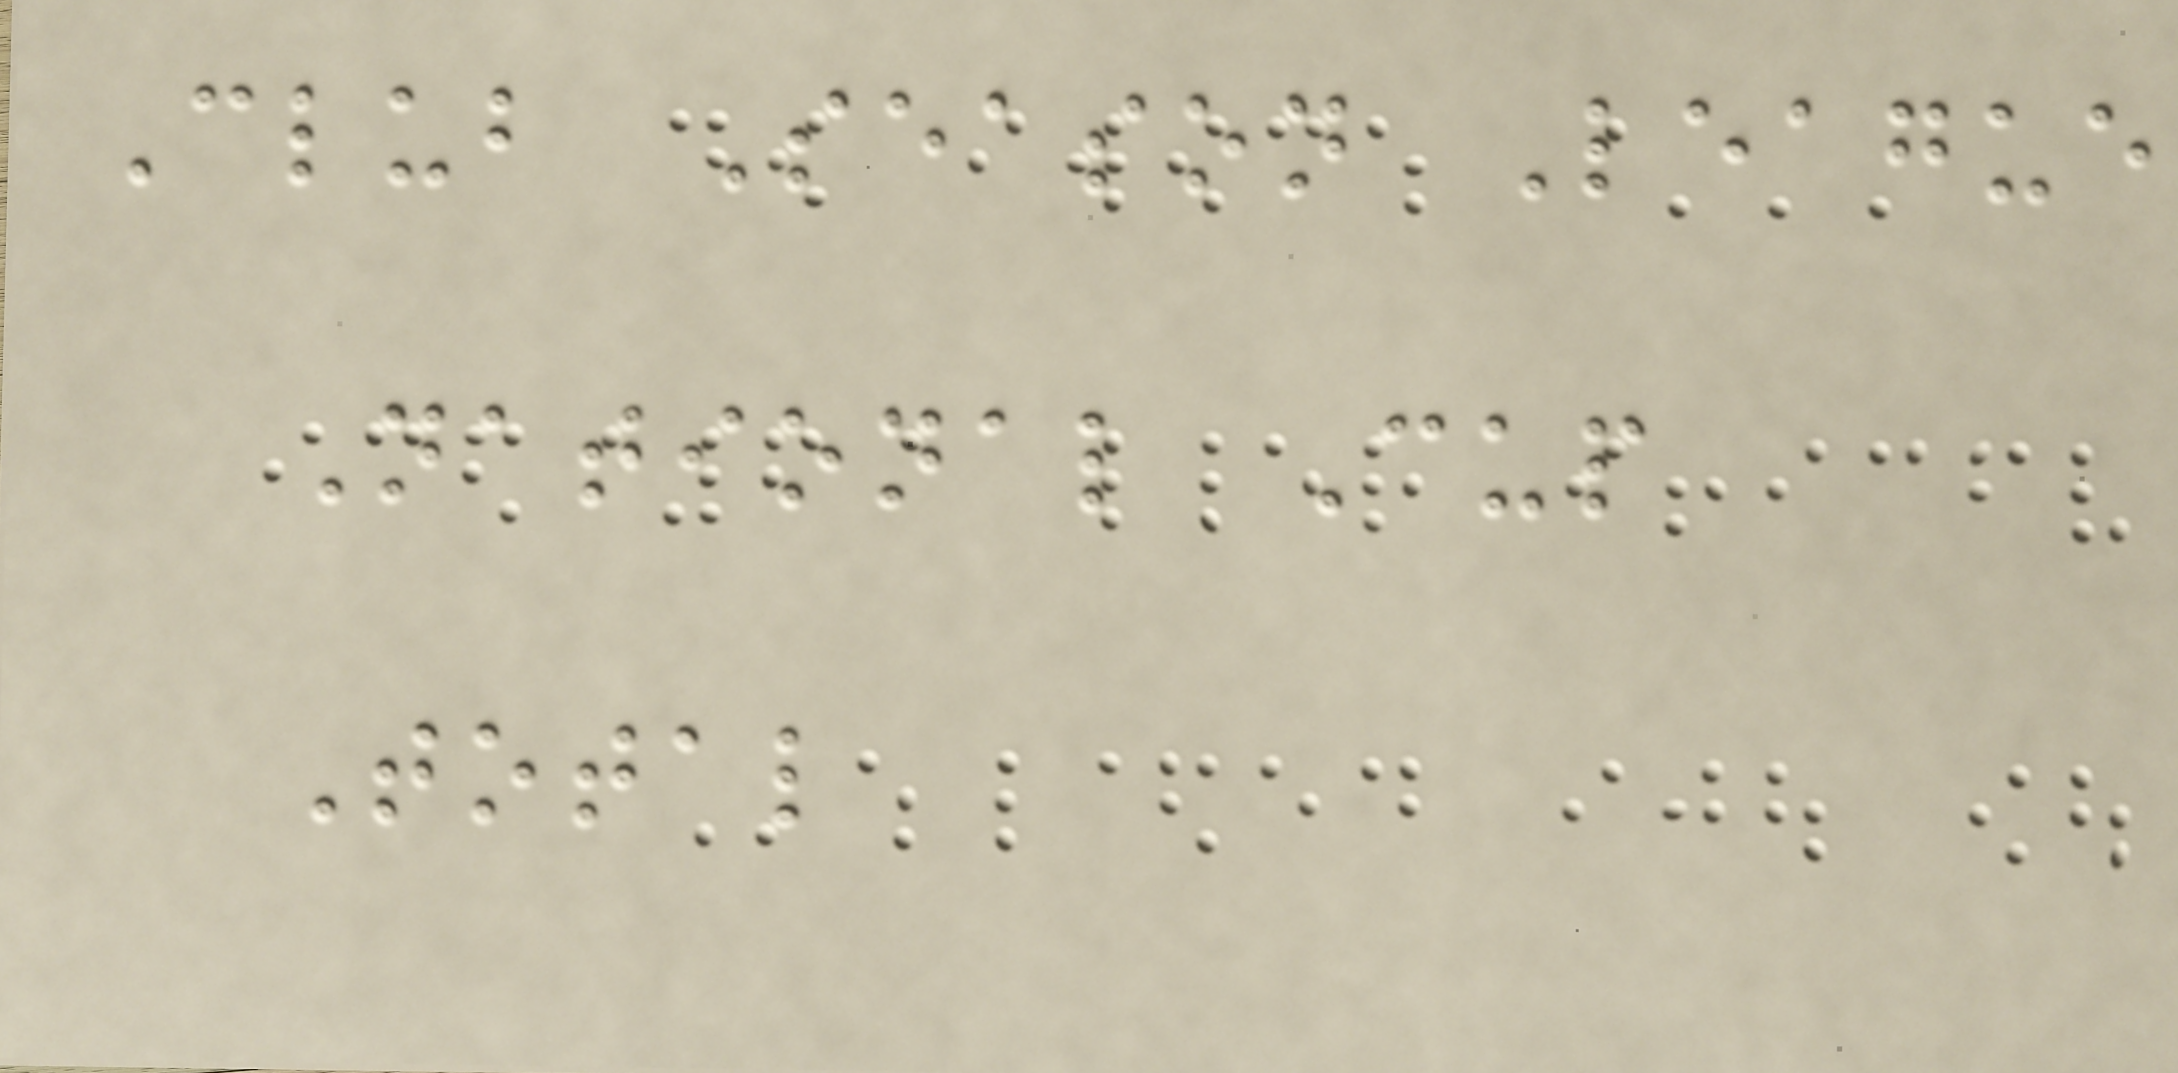Club Season League
National Cup
Total
